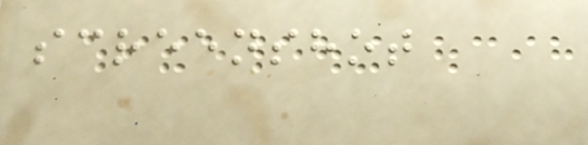screenshot
